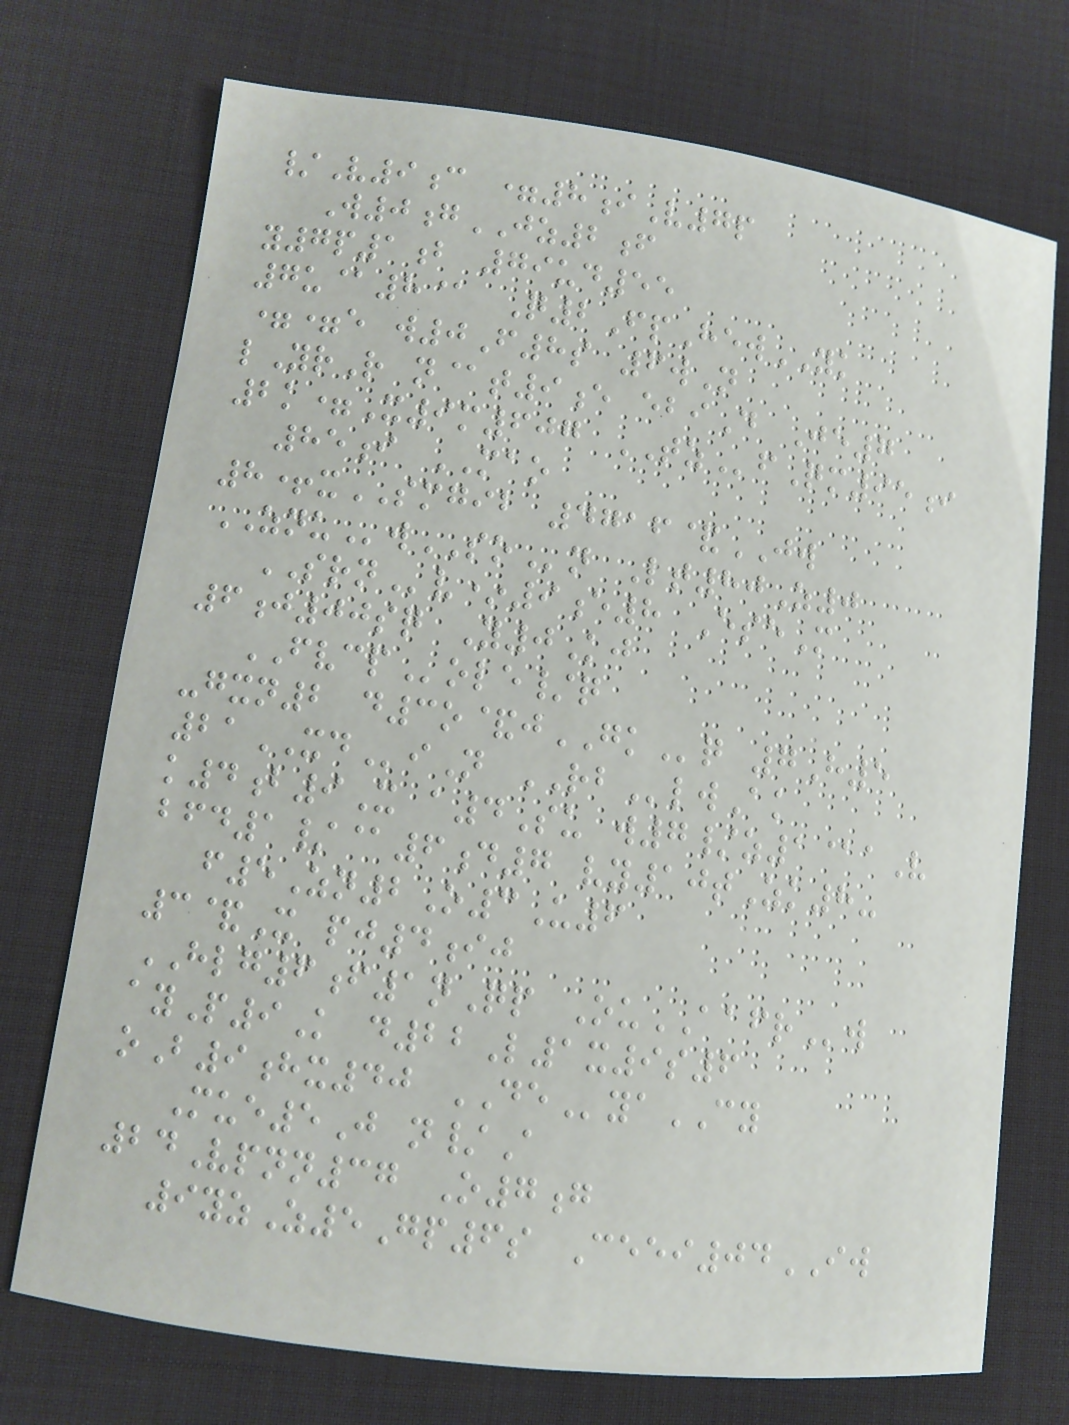/V9c =8iV7p
W0gJZ2f
y7p1b 79ud55
7u@8@ Q2FpHewYK
==e w0F8s 6wN
lYrR n@t9e ebiD Je7
2k=X9m607 TZfQm95i
85i MAO
8+xSMGIB 4716&JW
ZNUwSOn Lt80Z0
SRNv*9e8 EseM
6j00sq Y0Kj
FVCPole/q
-gxn2 d3o&jGKq 7H5
21XDiN RBlwAk
k4b9X a4Su w7/z1@aV
bfd1/@6d7 vy10tZk8-
f5Zn2O3U6
3&X pj4ij
HLG6f1nQp OuAAFRw
ayP9K d22L1x9s6
oB9hx40 DEyaCY
Mue5J n/A
24Vpnn37 O7g
9yzZ5Gp6s Ceei04IW
